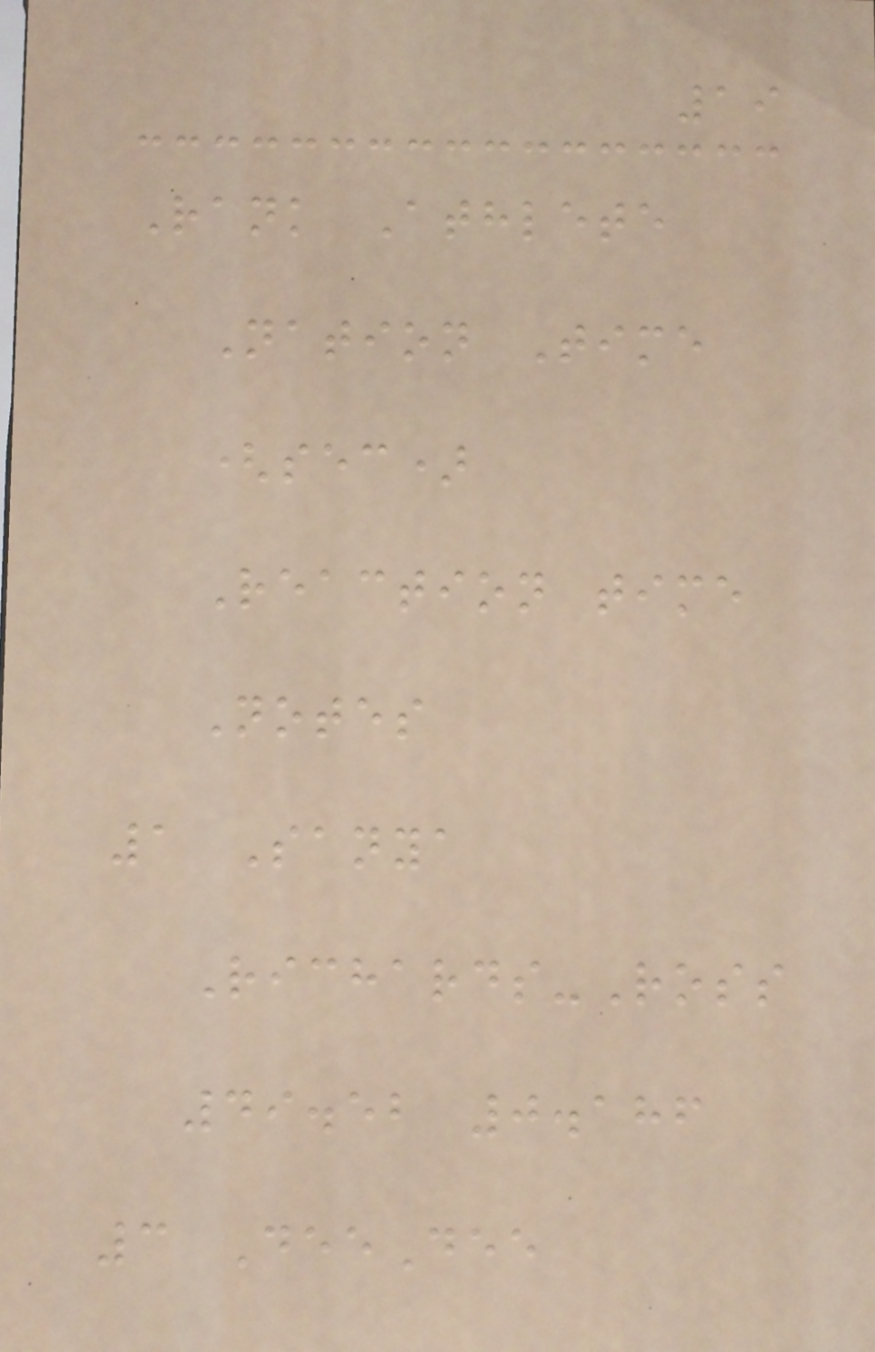19
Rank Athlete
Nation Time
(sec)
Reaction time
Notes
1 Sanya
Richards-Ross
49.52 0.186
3 DeeDee
